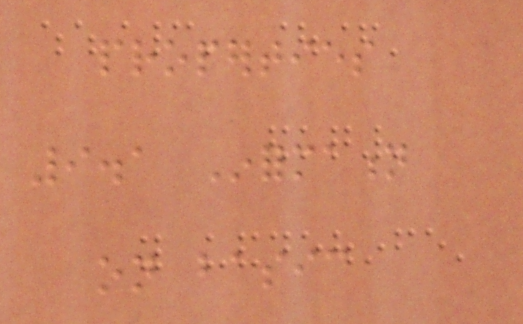properties
9.1 Information
on basic
